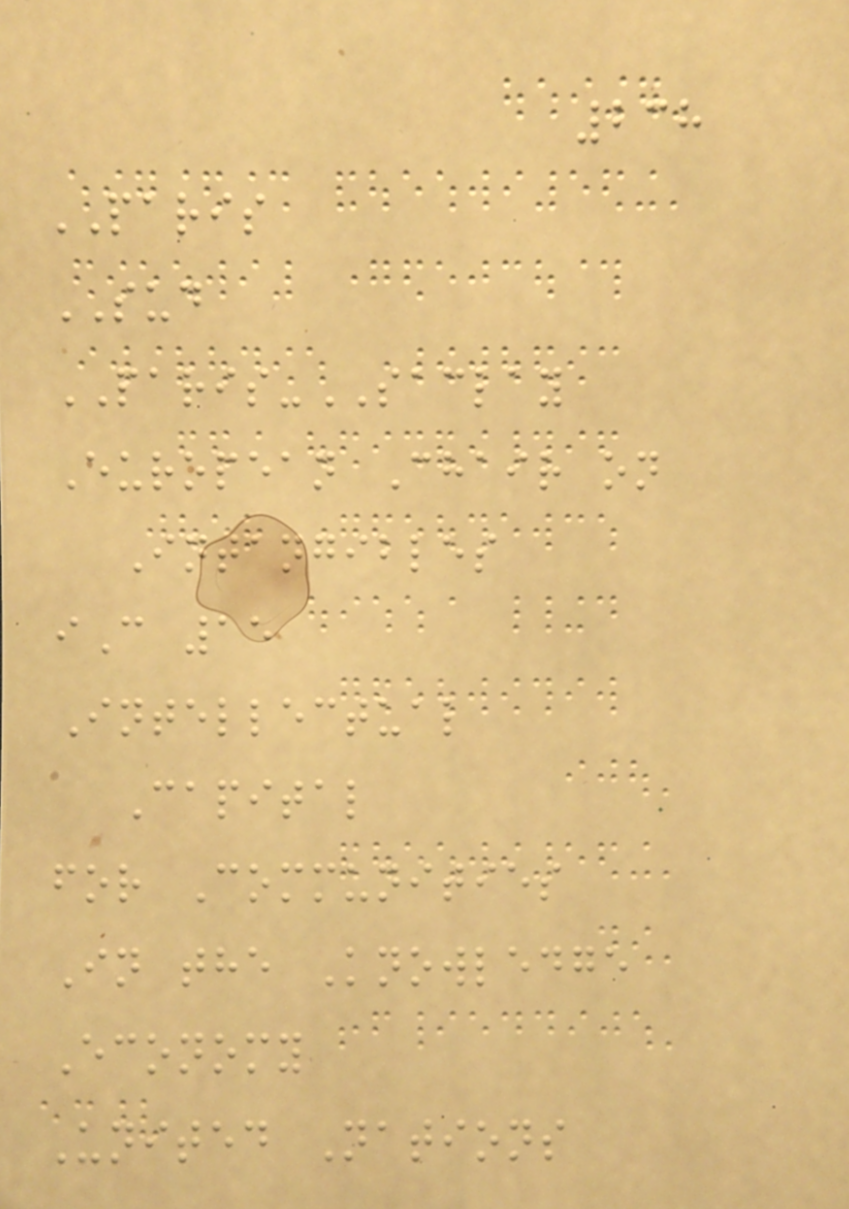238
PARIS
SUD
PARIS-SACLAY
European Chair on
Intangibles
iC 15
Intellectual
Capital
for Communities
In the Knowledge
Economy
United Nations
